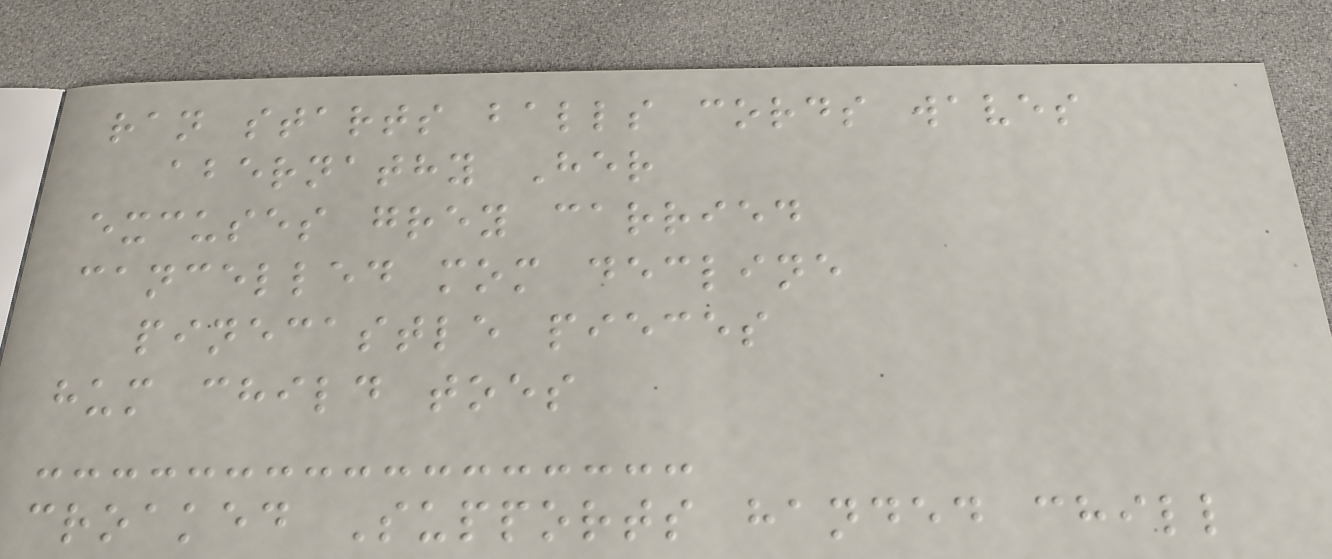ran starts balls cords waves
abernathy Her
excuses grey carried
cancelled mom decline
pinecastle pieces
hum child toes
croaked Supports handed chill
